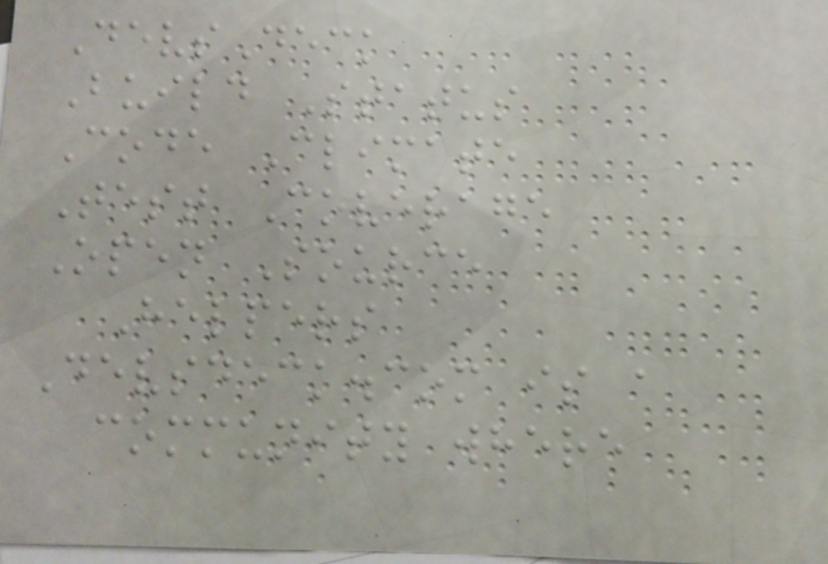DevsDeck
Build Status
Code Climate
Test Coverage
Open Source
Helpers
Devsdeck.com is a
community where
